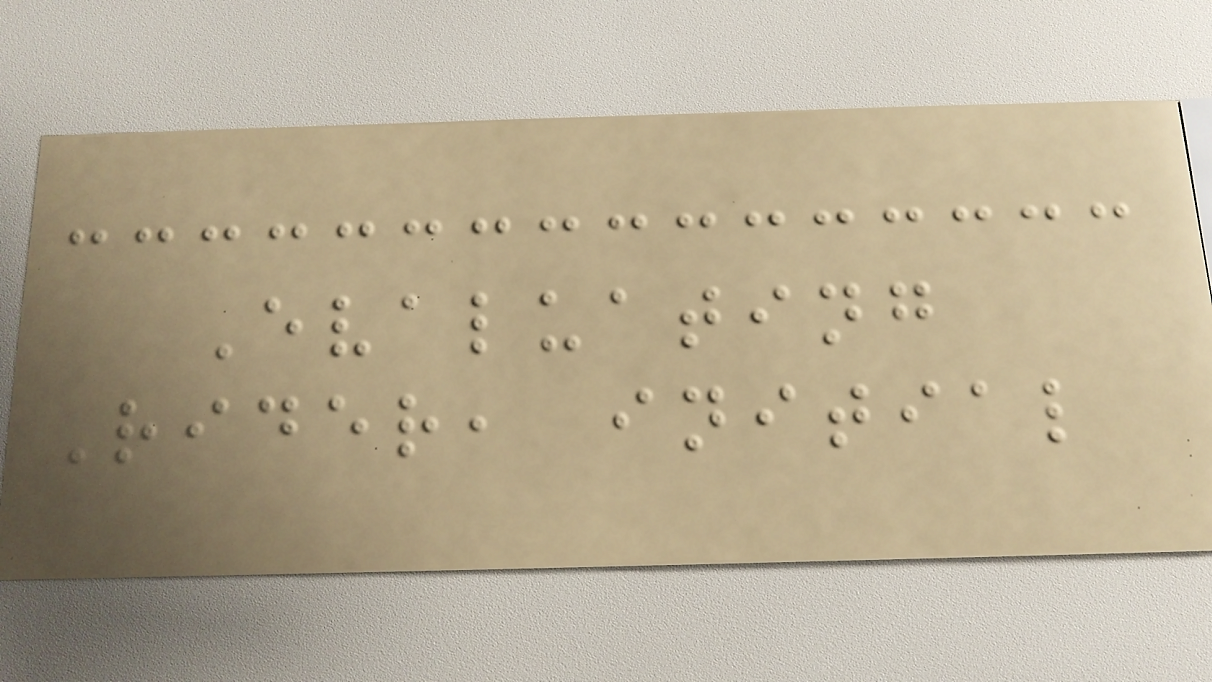Evaluating
Rider, initial
